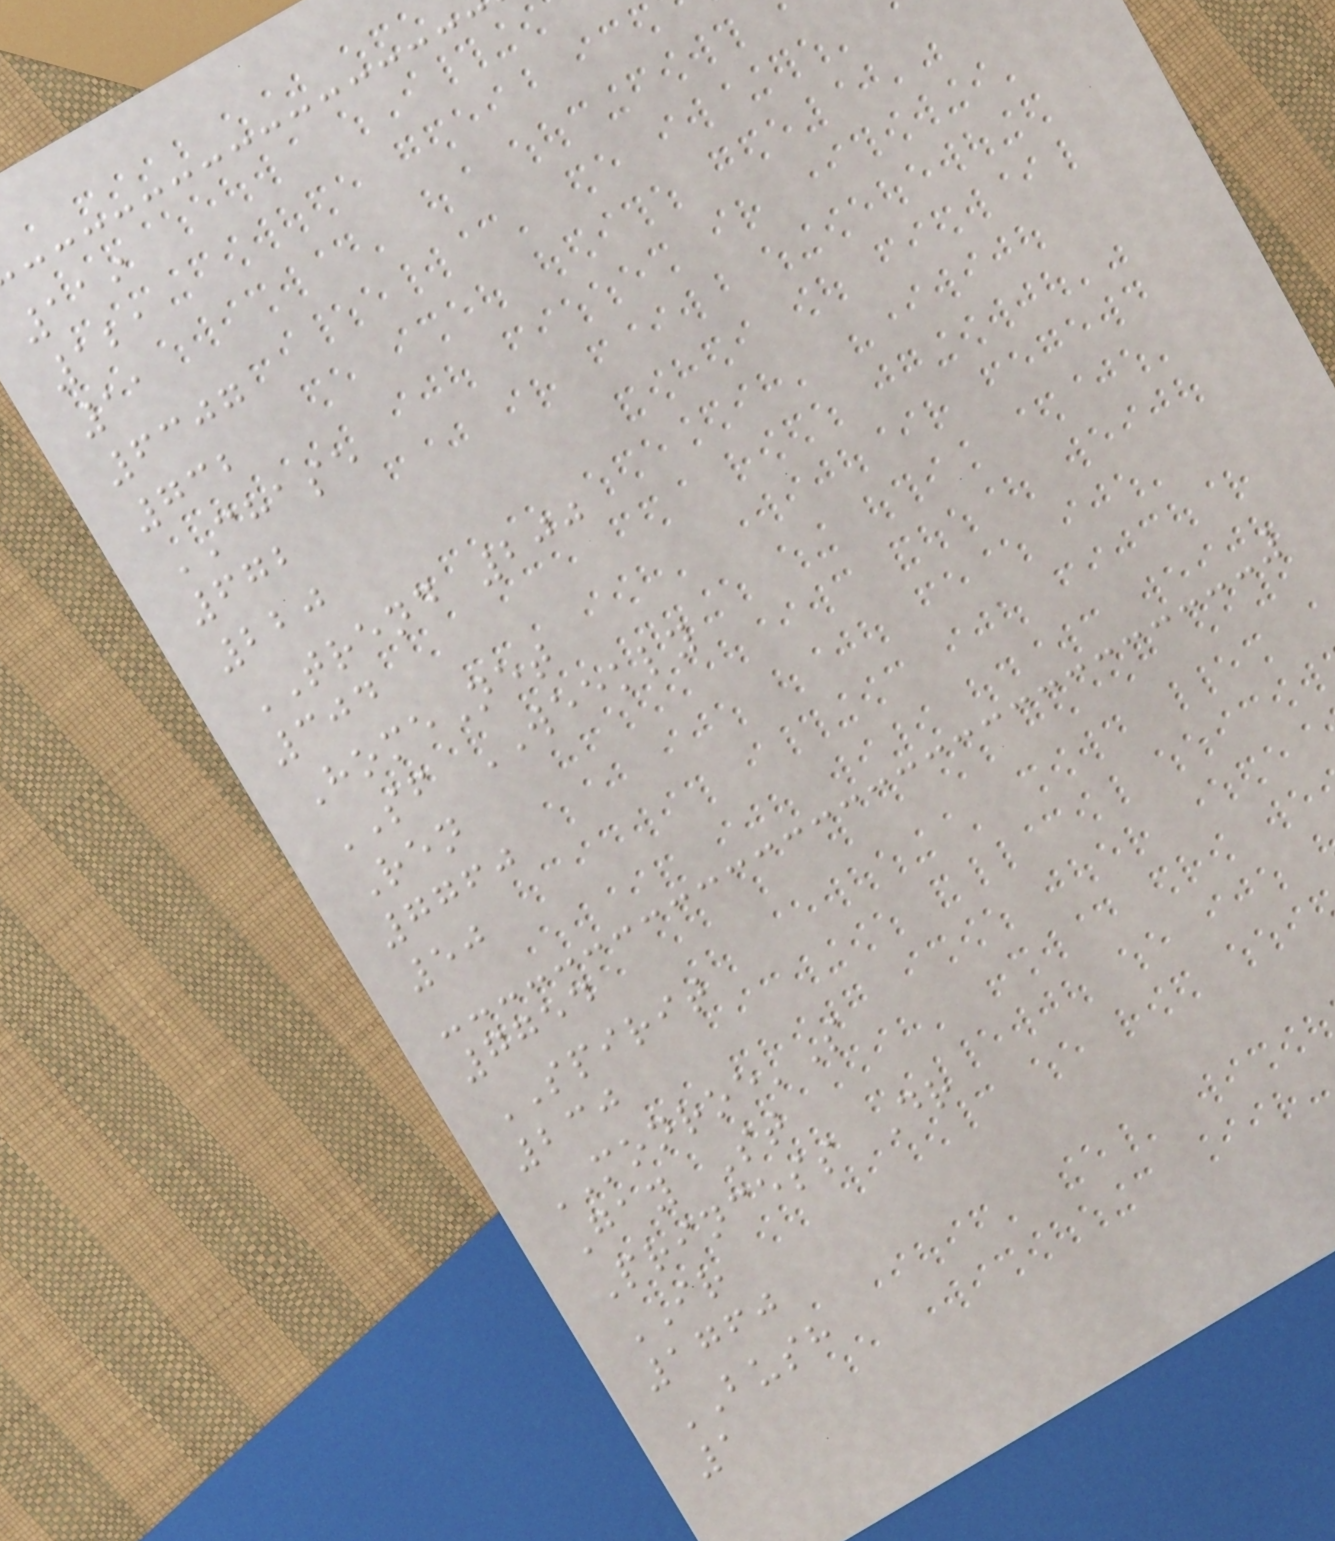119
121
11
6307
732
CHASE
672
220
TREND 200
304
HomeNet
SF WEEKLY
Ren
7760
50
7754
SPIRIT
230
MONROE'S
Gay St
Princess Dr
IR
1760
BUSH
1
